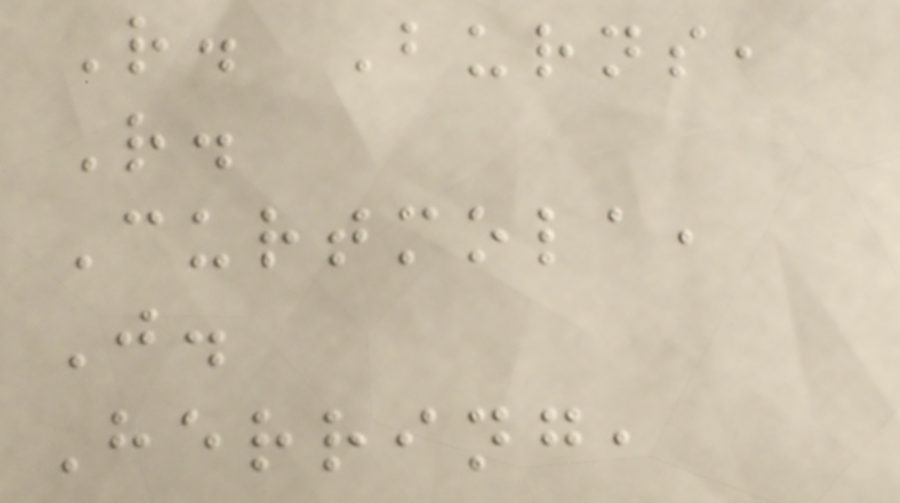R. Burns,
R.
Curtmola,
J.
Herring,
